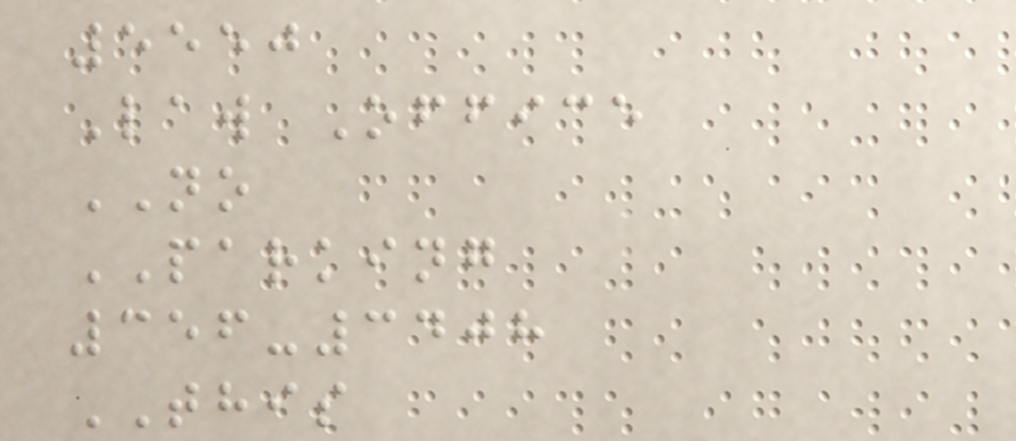5550
Law Office
NO
PARKING
356-3408
THIS
